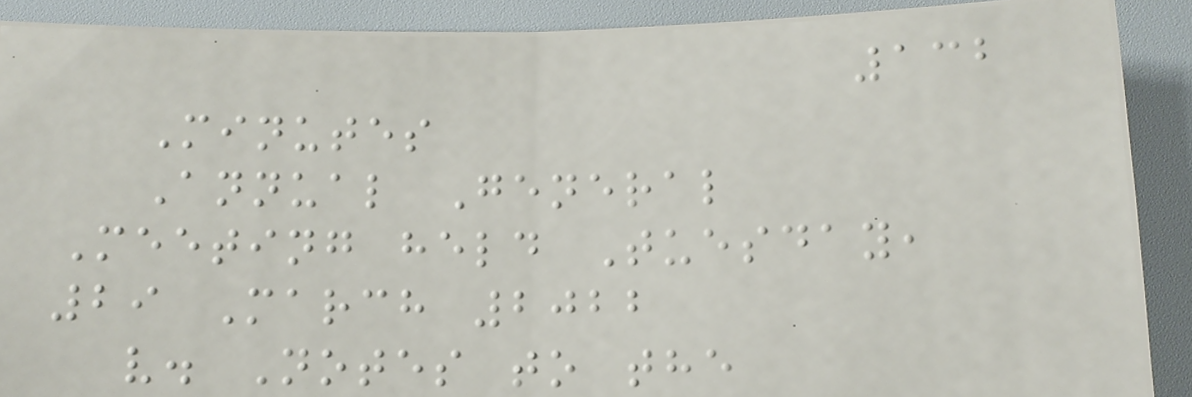132
Minutes
Annual General
Meeting held Tuesday,
29 March 2022
v. Notes to the
